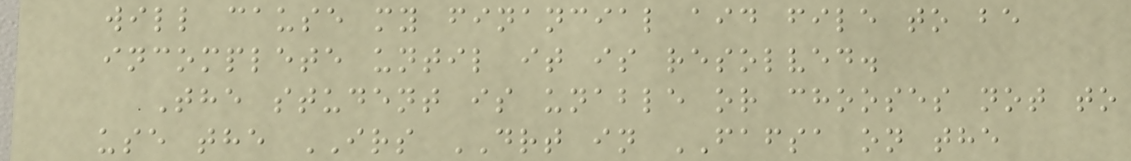will cause my financial aid file to be
incomplete until it is resolved.
The student is unable or chooses not to
use the IRS DRT in FAFSA on the
